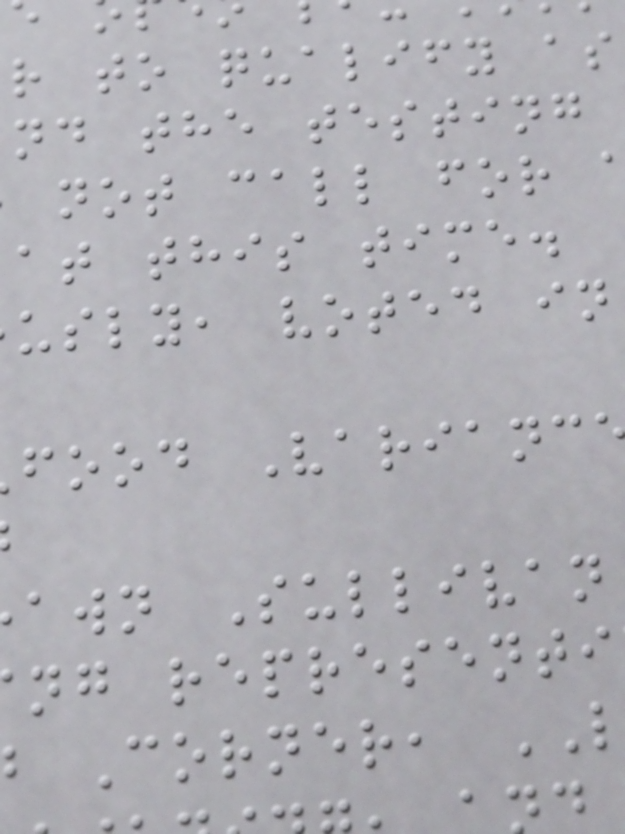r to qualify as
nd the testing
not call for
at this time.
usly, voted in
food Varianc
awn Sullivan
ng representi
Corner,
